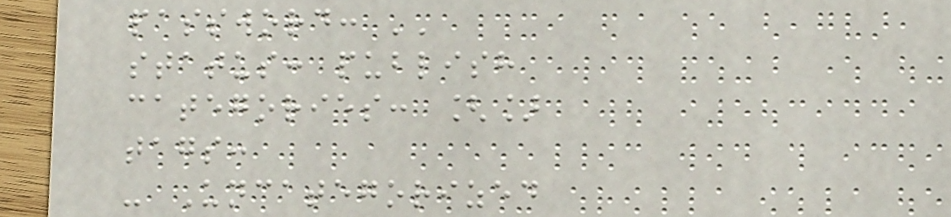password: ''
status: publish
categories: []
tags:
- Uncategorized
